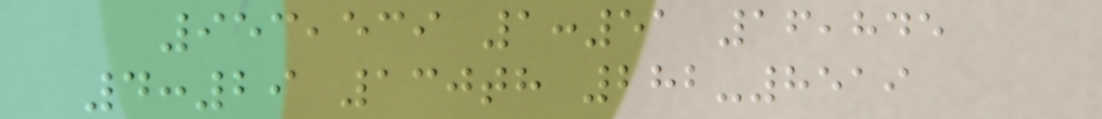953,539 1:51 16,845
4:29 130th 282-8519
